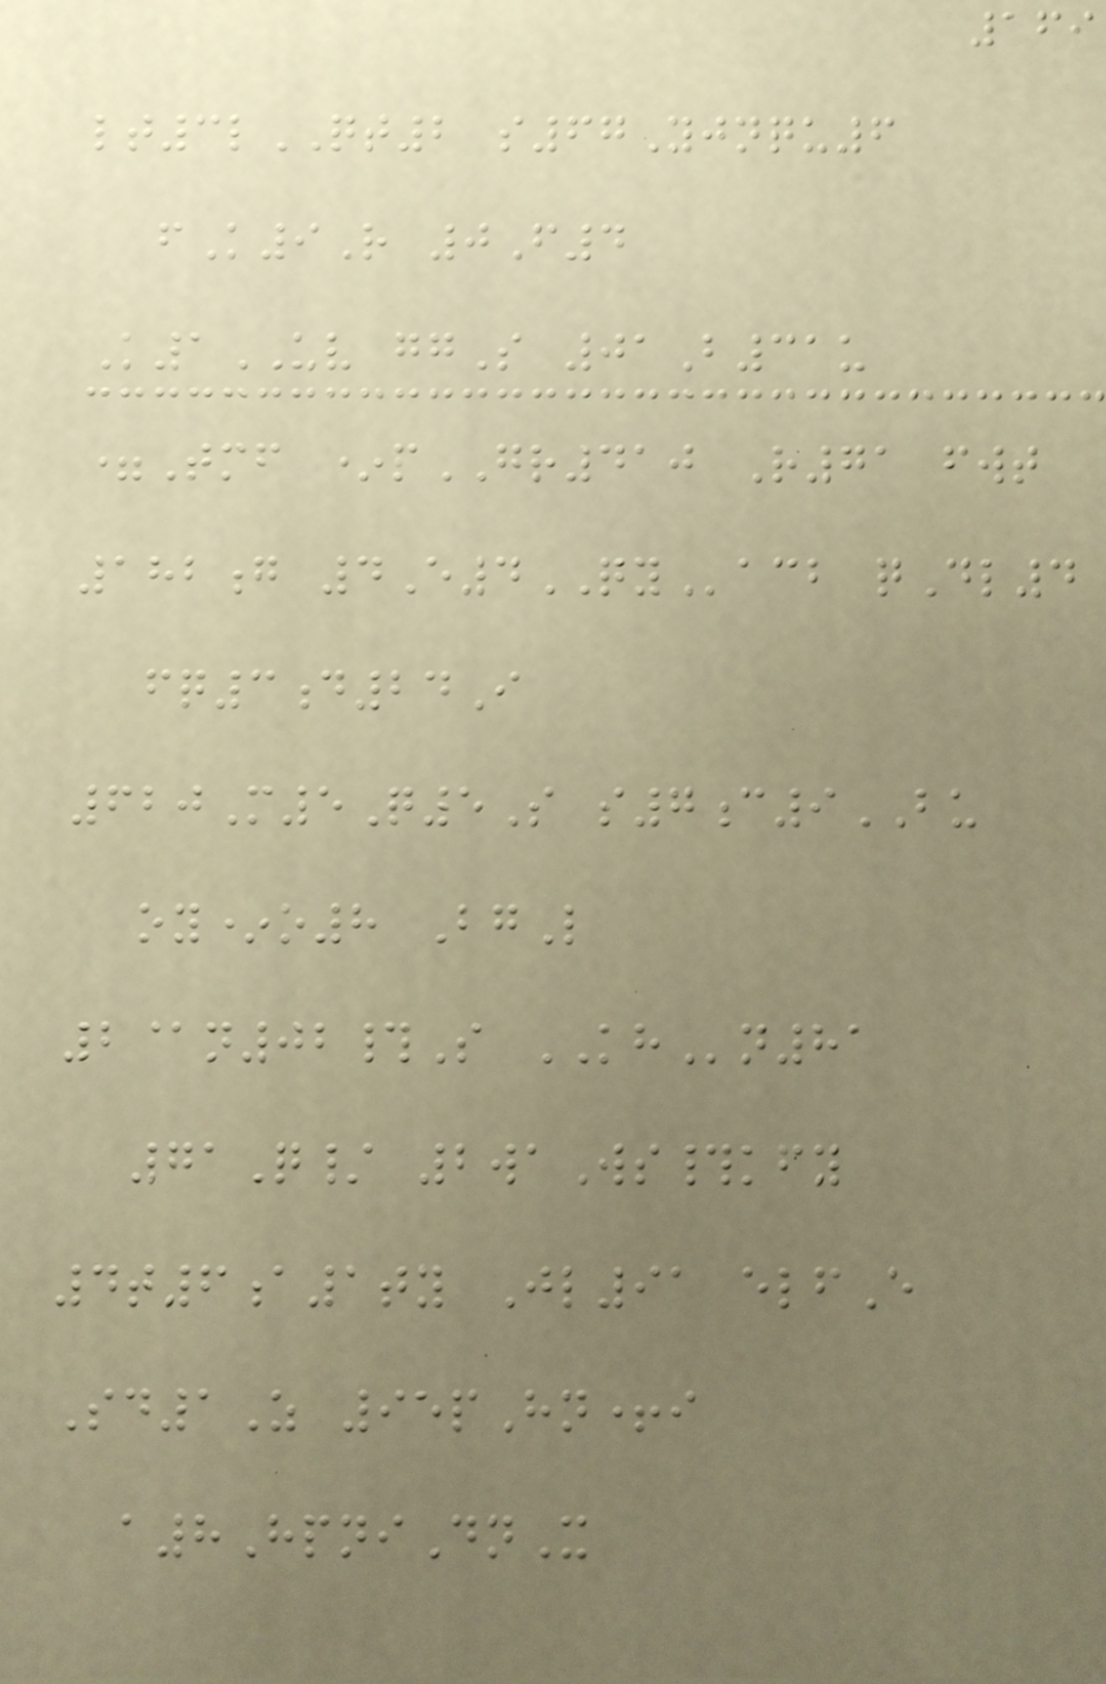169
lt3lQT2 s67Yjnqu6
fK9R 0F4
K1UV ggS 01B31u
=Tmf *pGR410 R71 fwt
182g 4E4QYacb qDl4
fq3d24I
620M5Q5S s7c9BU
oy*o8 BgL
2@n02#S KHn81
71Q/ 2waWs#kfy
4t6a1ty Jl91 elfE
Sd1Z 95pHn+i
a8HpniDnX
